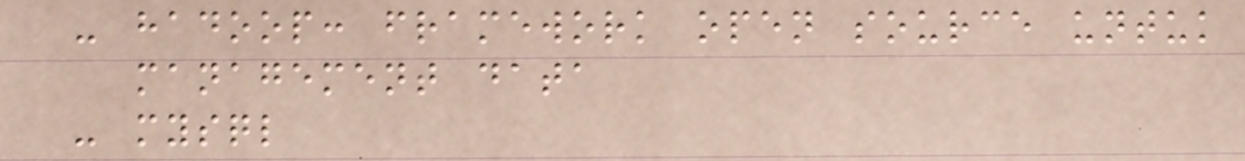- hadoop: framework open source untuk
management data
- mysql
